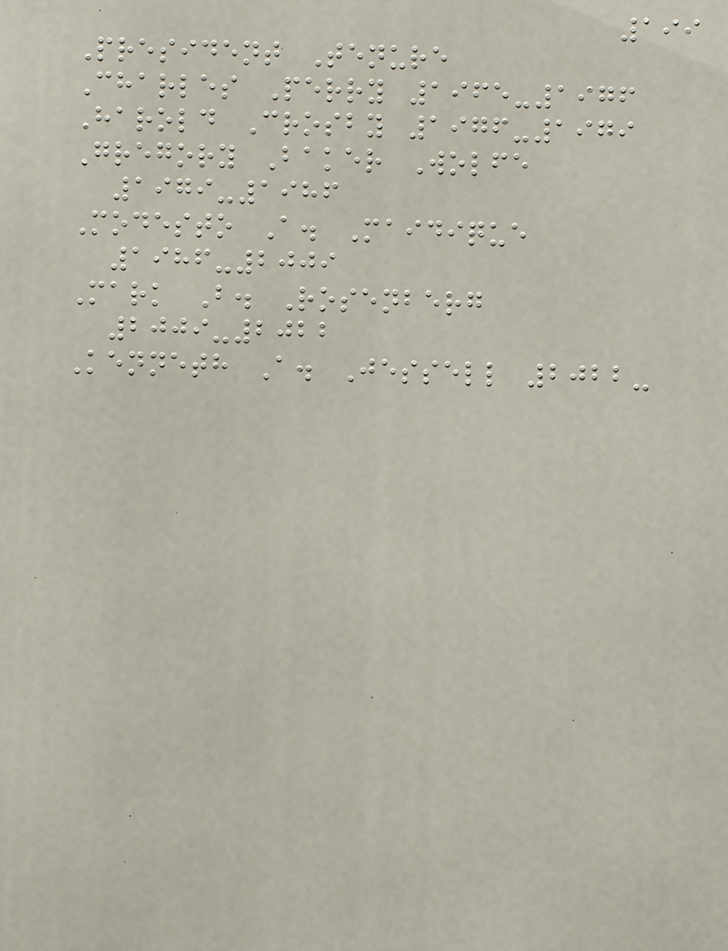199
President Tenure
Charles Perry 1965-1976
Harold Crosby 1976-1979
Gregory Baker Wolfe
1979-1986
Modesto A. Maidique
1986-2009
Mark B. Rosenberg
2009-2022
Kenneth A. Jessell 2022-
